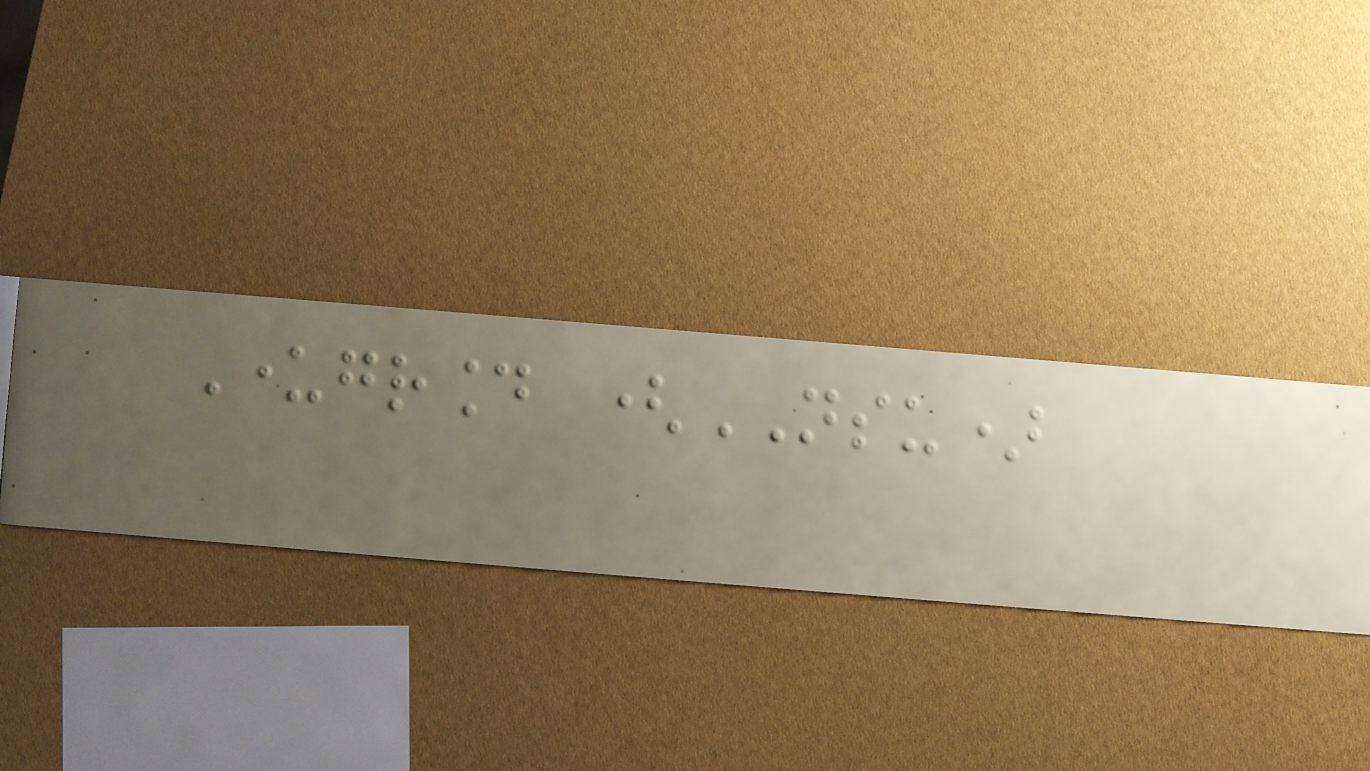Underground (NSU)
